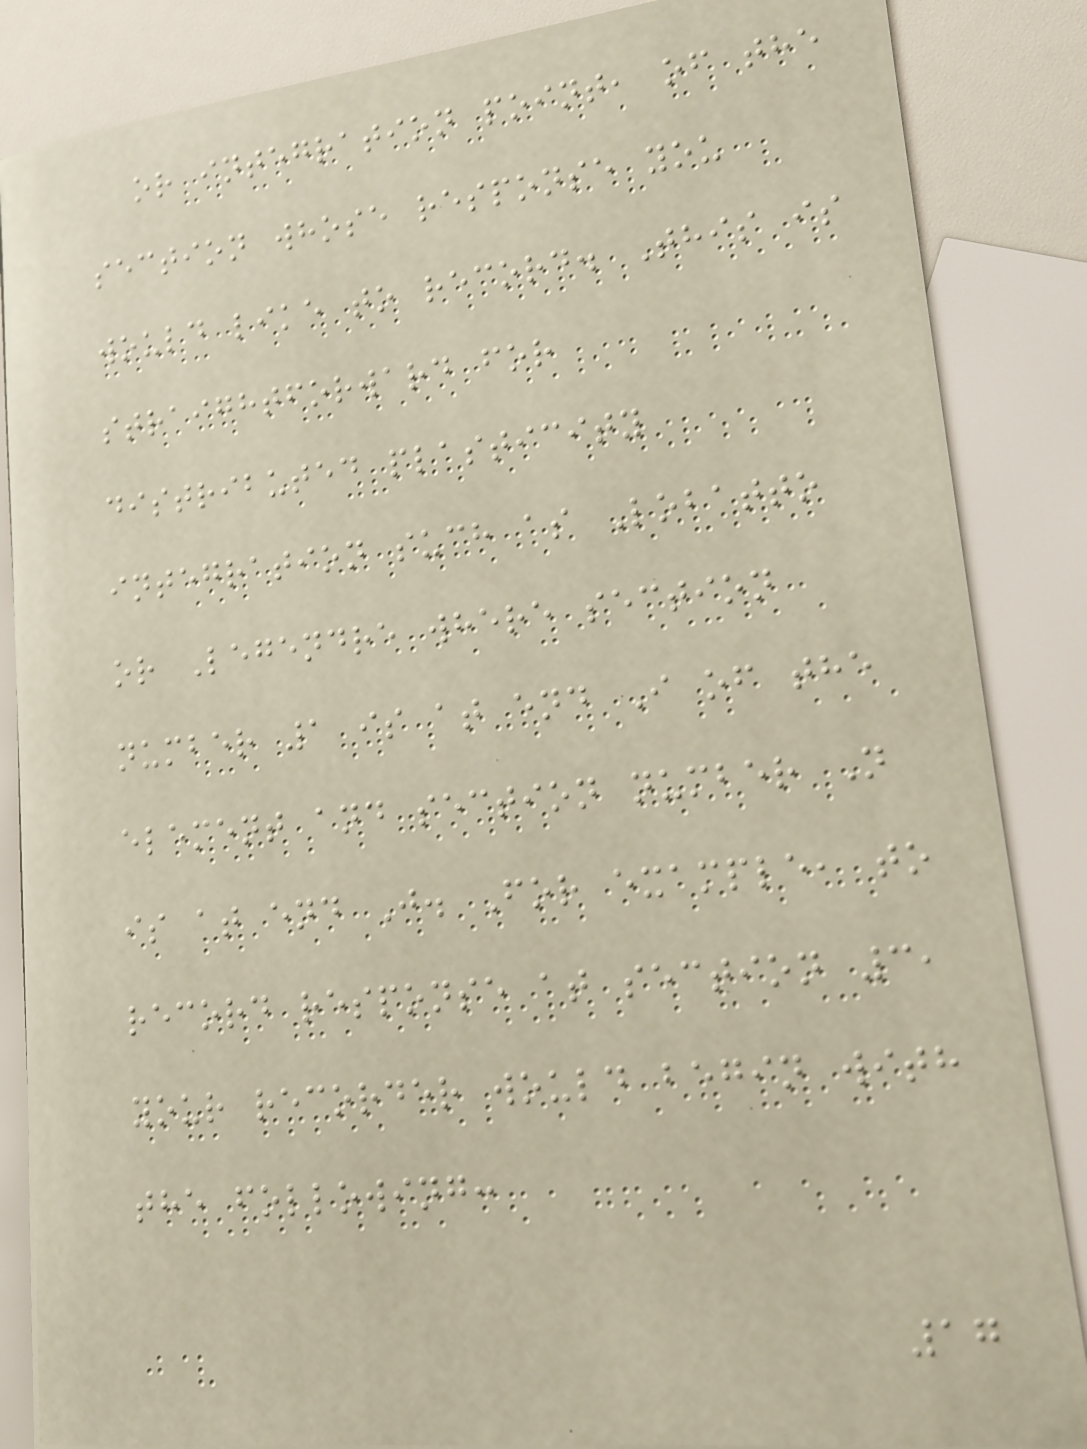or integration point, of the
section whose response you
would like to record. This is
straightforward for
distributed plasticity
integration such as Lobatto
or Legendre where section
number 1 is at end I of the
element and section number N
is at end J. For example, to
record response at section 3,
your recorder would begin with
the following:
17
